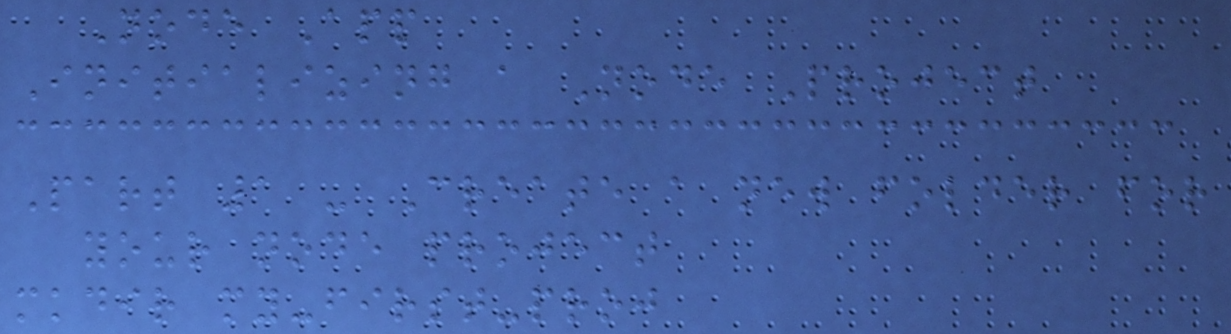Node App
Initializing a Node Project
Part 1 - Create a new folder for
your node project
mkdir my-first-proj
